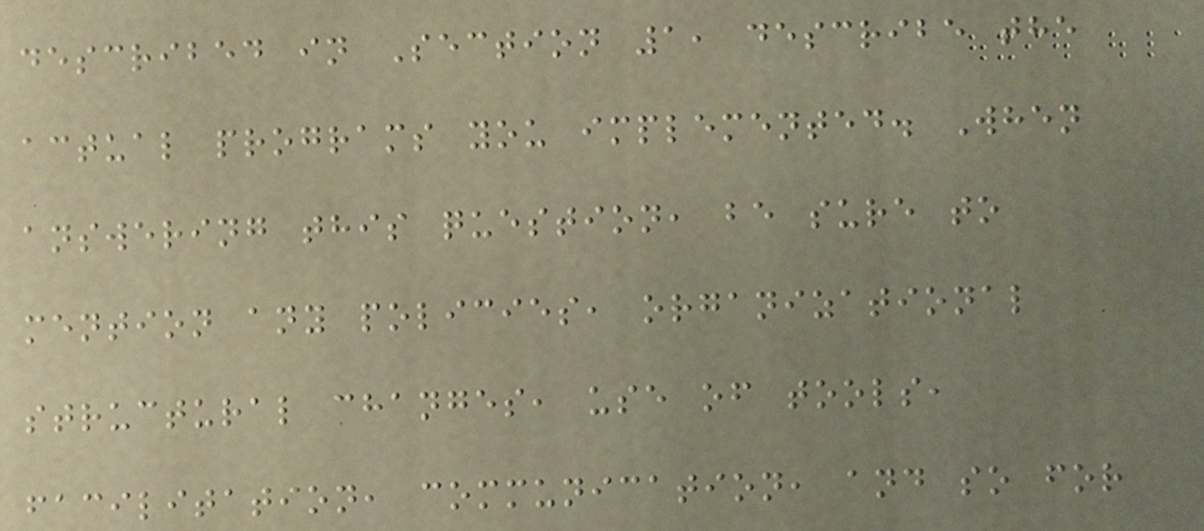described in Section 1, describe the
actual programs you implemented. When
answering this question, be sure to
mention any policies, organizational
structural changes, use of tools,
facilitation, communication, and so for
